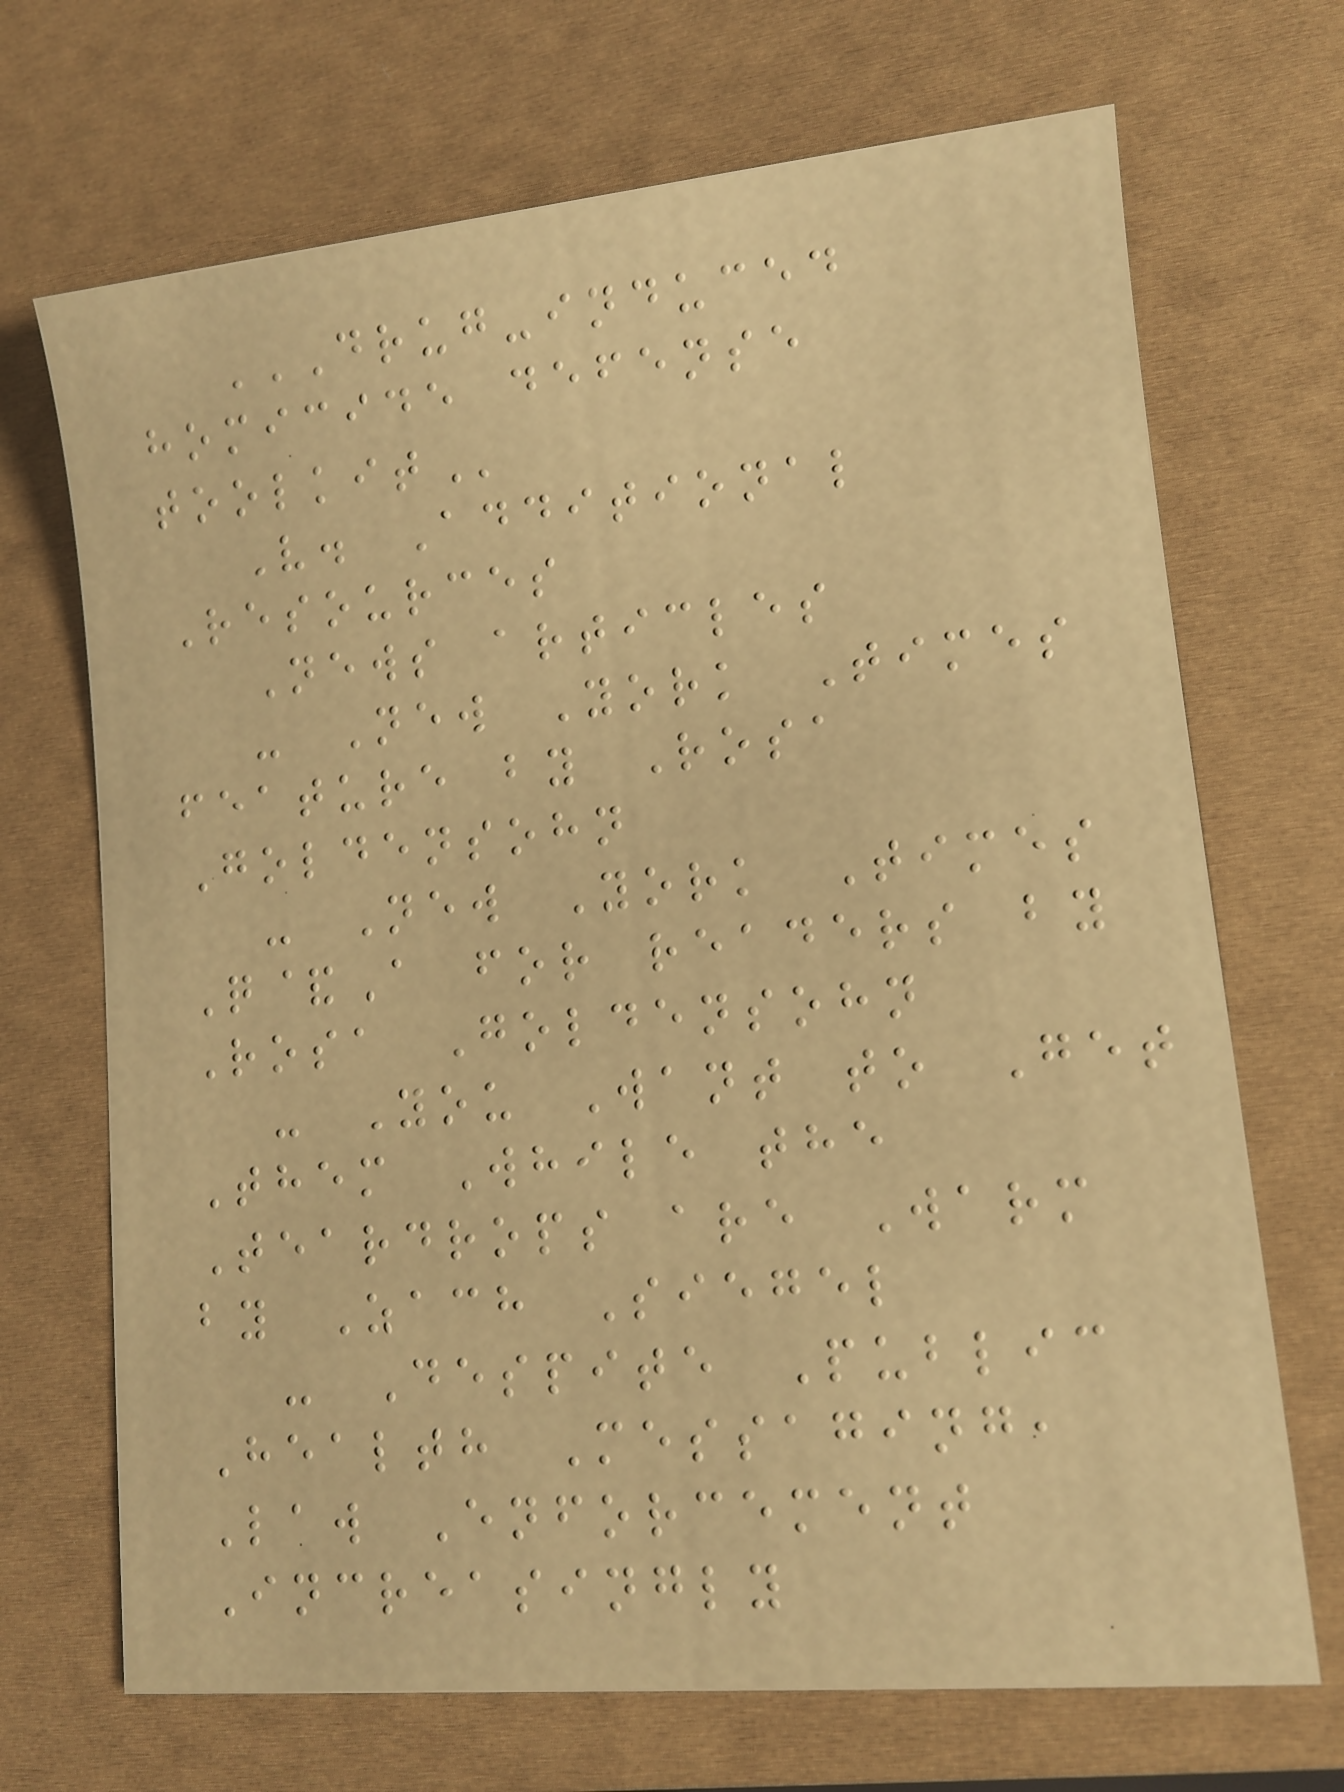DRUG-INDUCED
HOMICIDE DEFENSE
TOOLKIT
V. Additional
Resources
News articles
- New York Times
feature by Rosa
Goldensohn
- New York Times
Q&A for readers by
Rosa Goldensohn
- You Want to Get
Them While the
Teardrops are Warm
by Zach Siegel
- Despite Public
Health Messaging,
Law Enforcement
Increasingly
